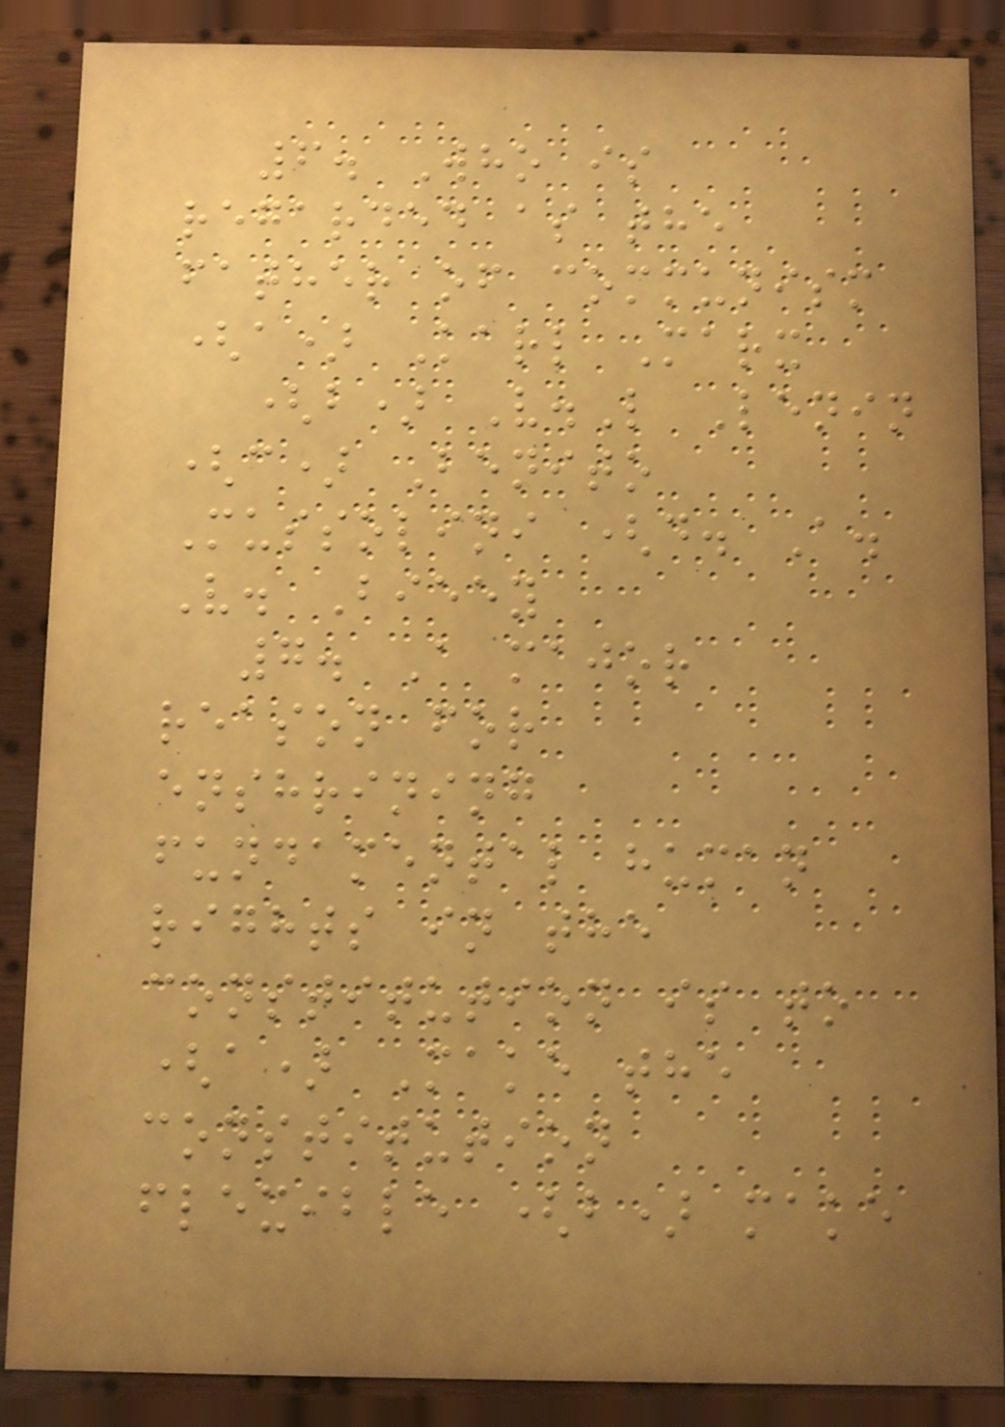6. Who is
regarded as the
father of communism
(a) Karl Marx
(b) V.L Lenin
(c) Benito
Mussolini (d. A.
V. Bieey
7. A major
reason for
enshrining
fundamental human
rights in the
constitution is to
(a) Make the
constitution
flexible (b) make
